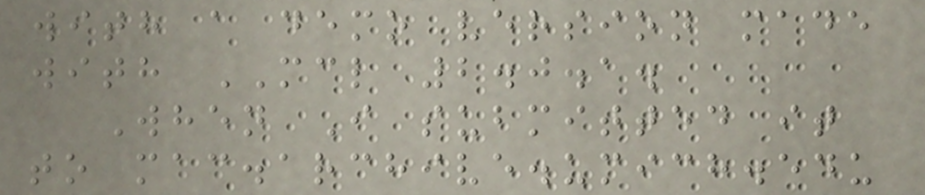with a demo version made
with MCL 2.0.1.
When I submitted it
to mac.archive.umich.edu
